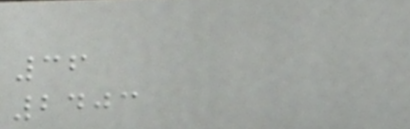36
2403
